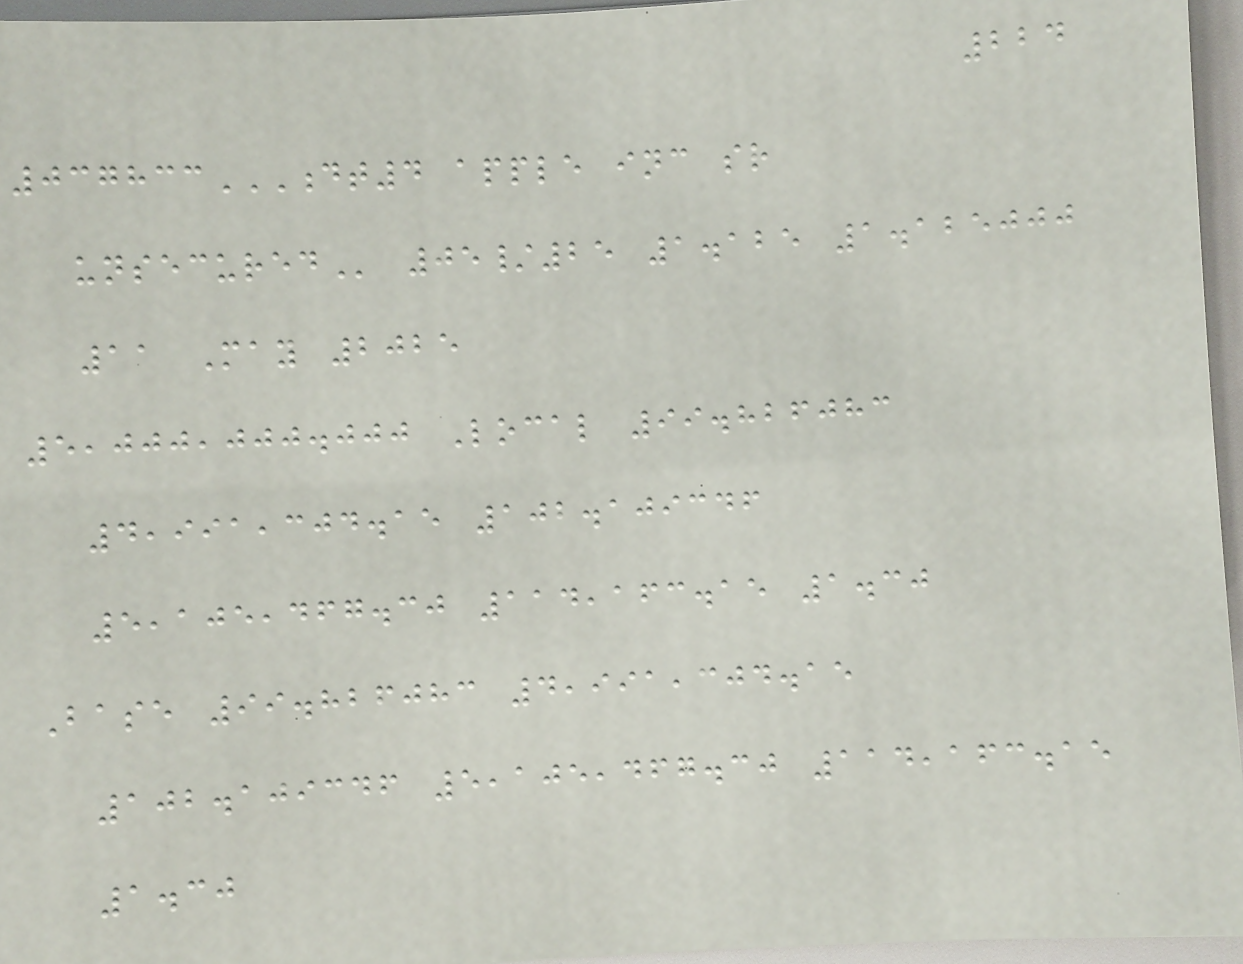224
037833DT4 APPLE INC SR
UNSECURED 05/25 1.125 1.125000
11 May 2025
5,000,000.000 Local 99.826083
4,991,304.15 102.109346
5,105,467.30 114,163.15 1.30
Base 99.826083 4,991,304.15
102.109346 5,105,467.30 114,163.15
1.30
